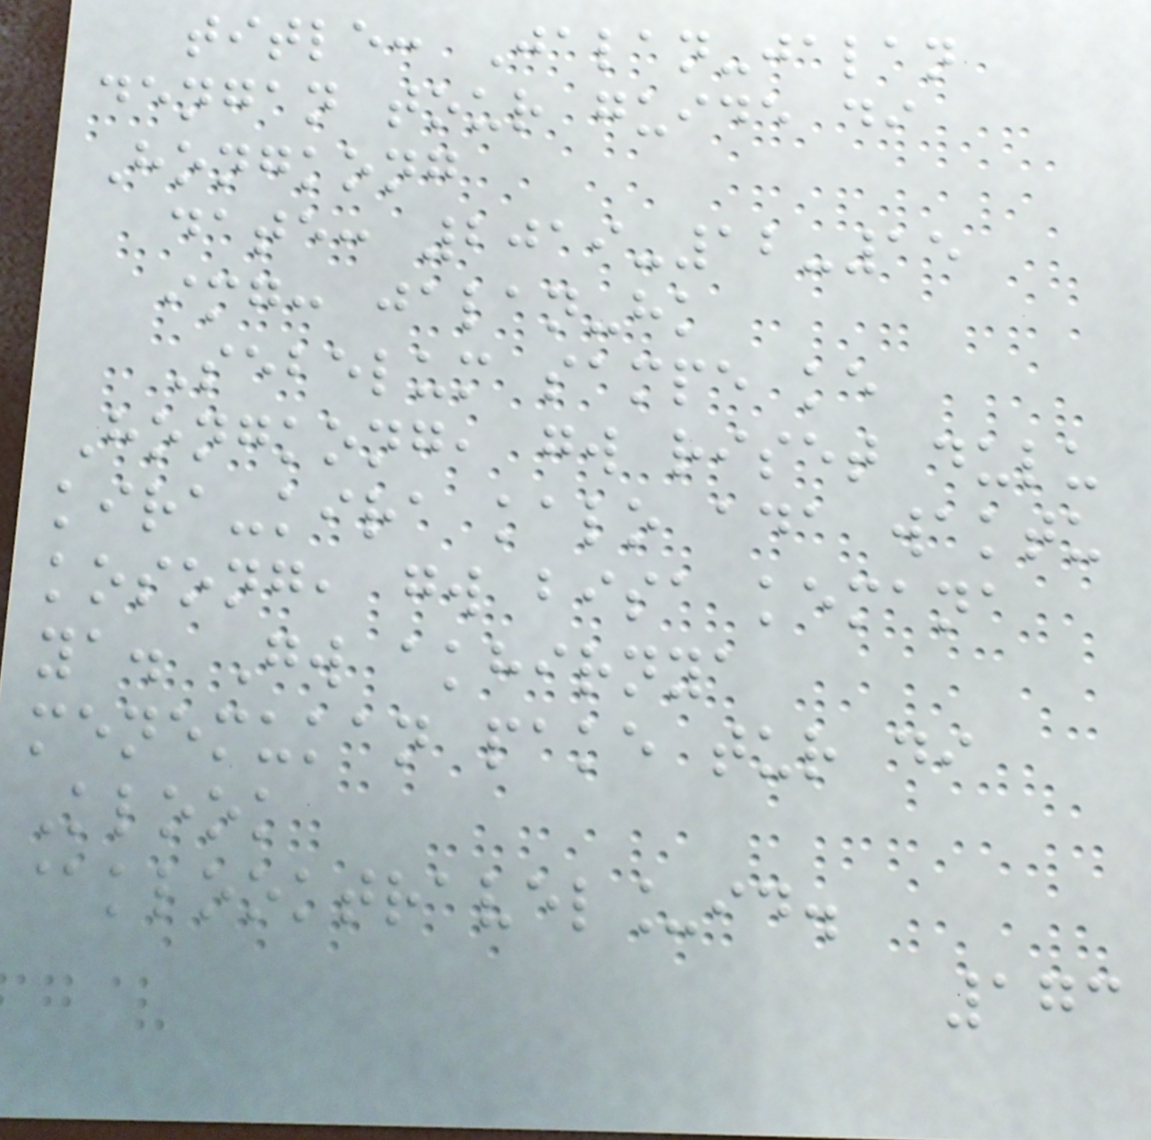title: Jalan-jalan
dengan tour guide di
Hongkong
date: 2019-12-15
img: jalan-hk
Sebelum sampe ke
Hongkong, gw riset dulu
kira-kira kalo ada waktu
kosong, gw bisa kemana
ya. Gw akhirnya
menemukan pake tur di
Klook
@klooktravel_id.
173
